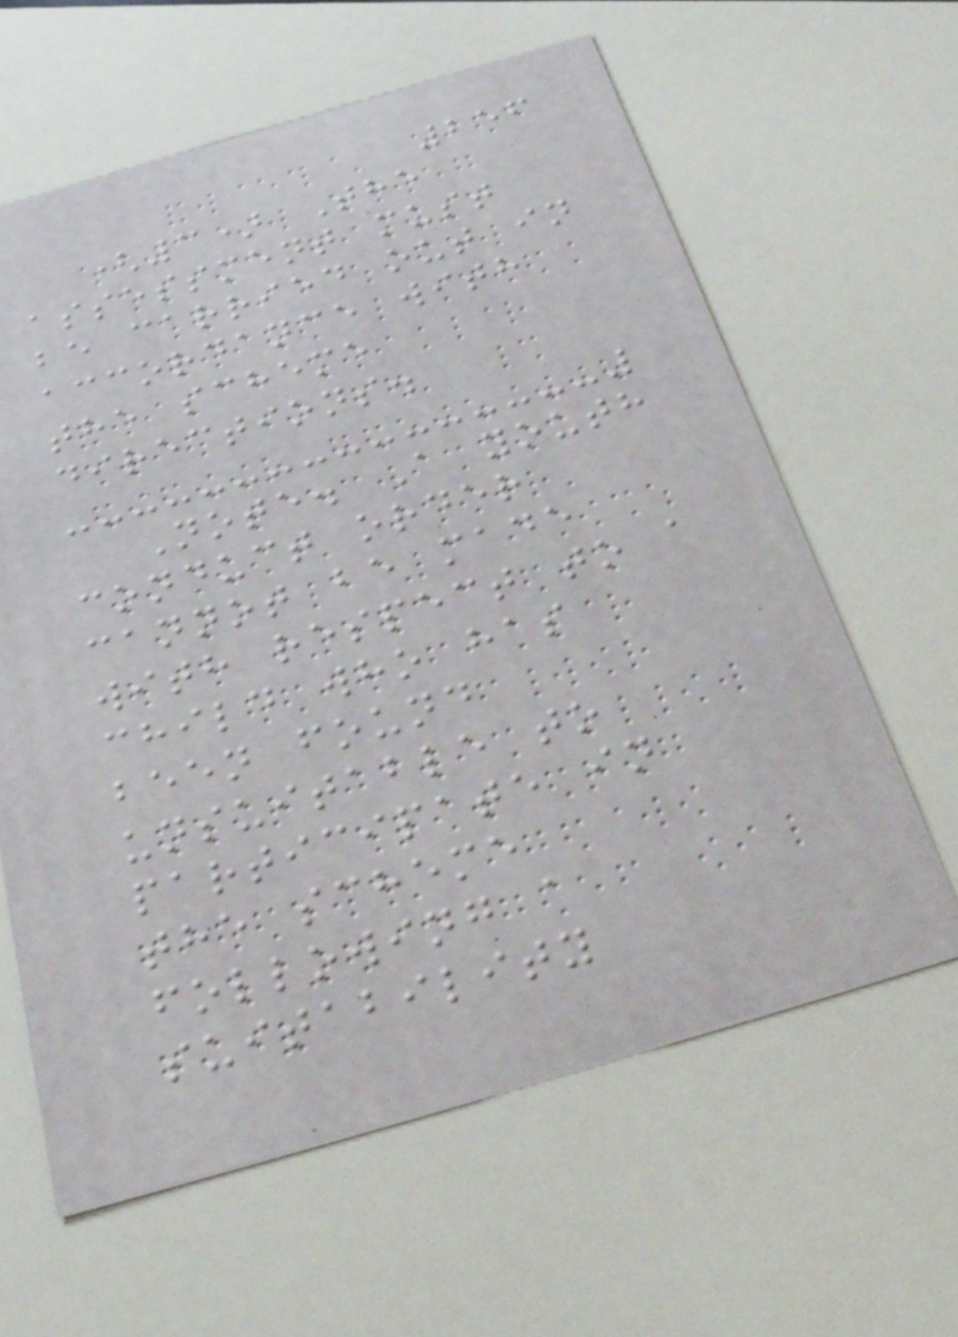256
(3) The
assessment must
be carried out in
accordance with
the scheme
directions.
Note. A youth
conduct order
cannot be made
with respect to a
child who has
been found
unsuitable to
participate in
the scheme
following a
suitability
